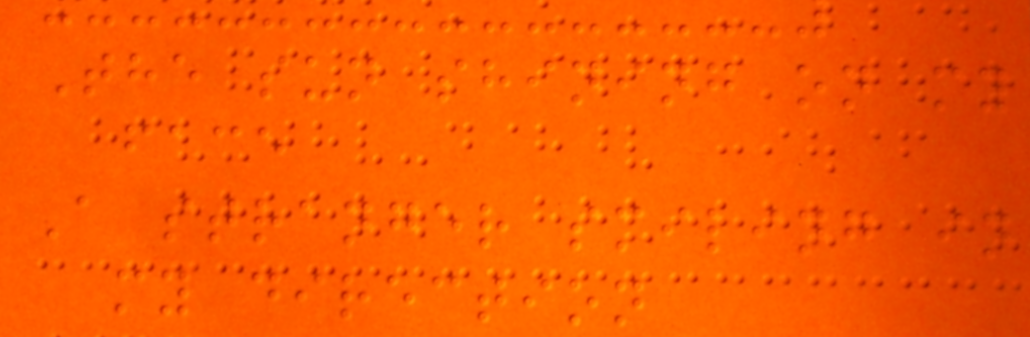The sun shining on my
face
A stranger smiling in
my direction
